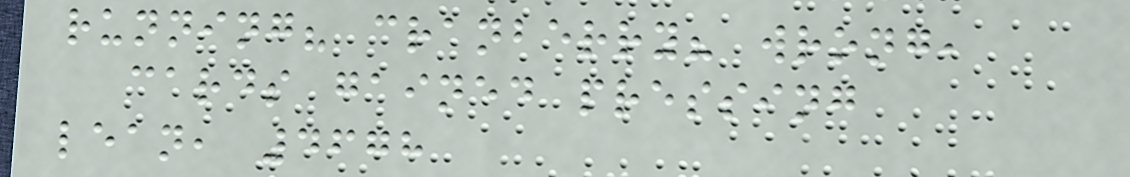running? cranberry? wrong,
cards gained pressing
lean, 4678
